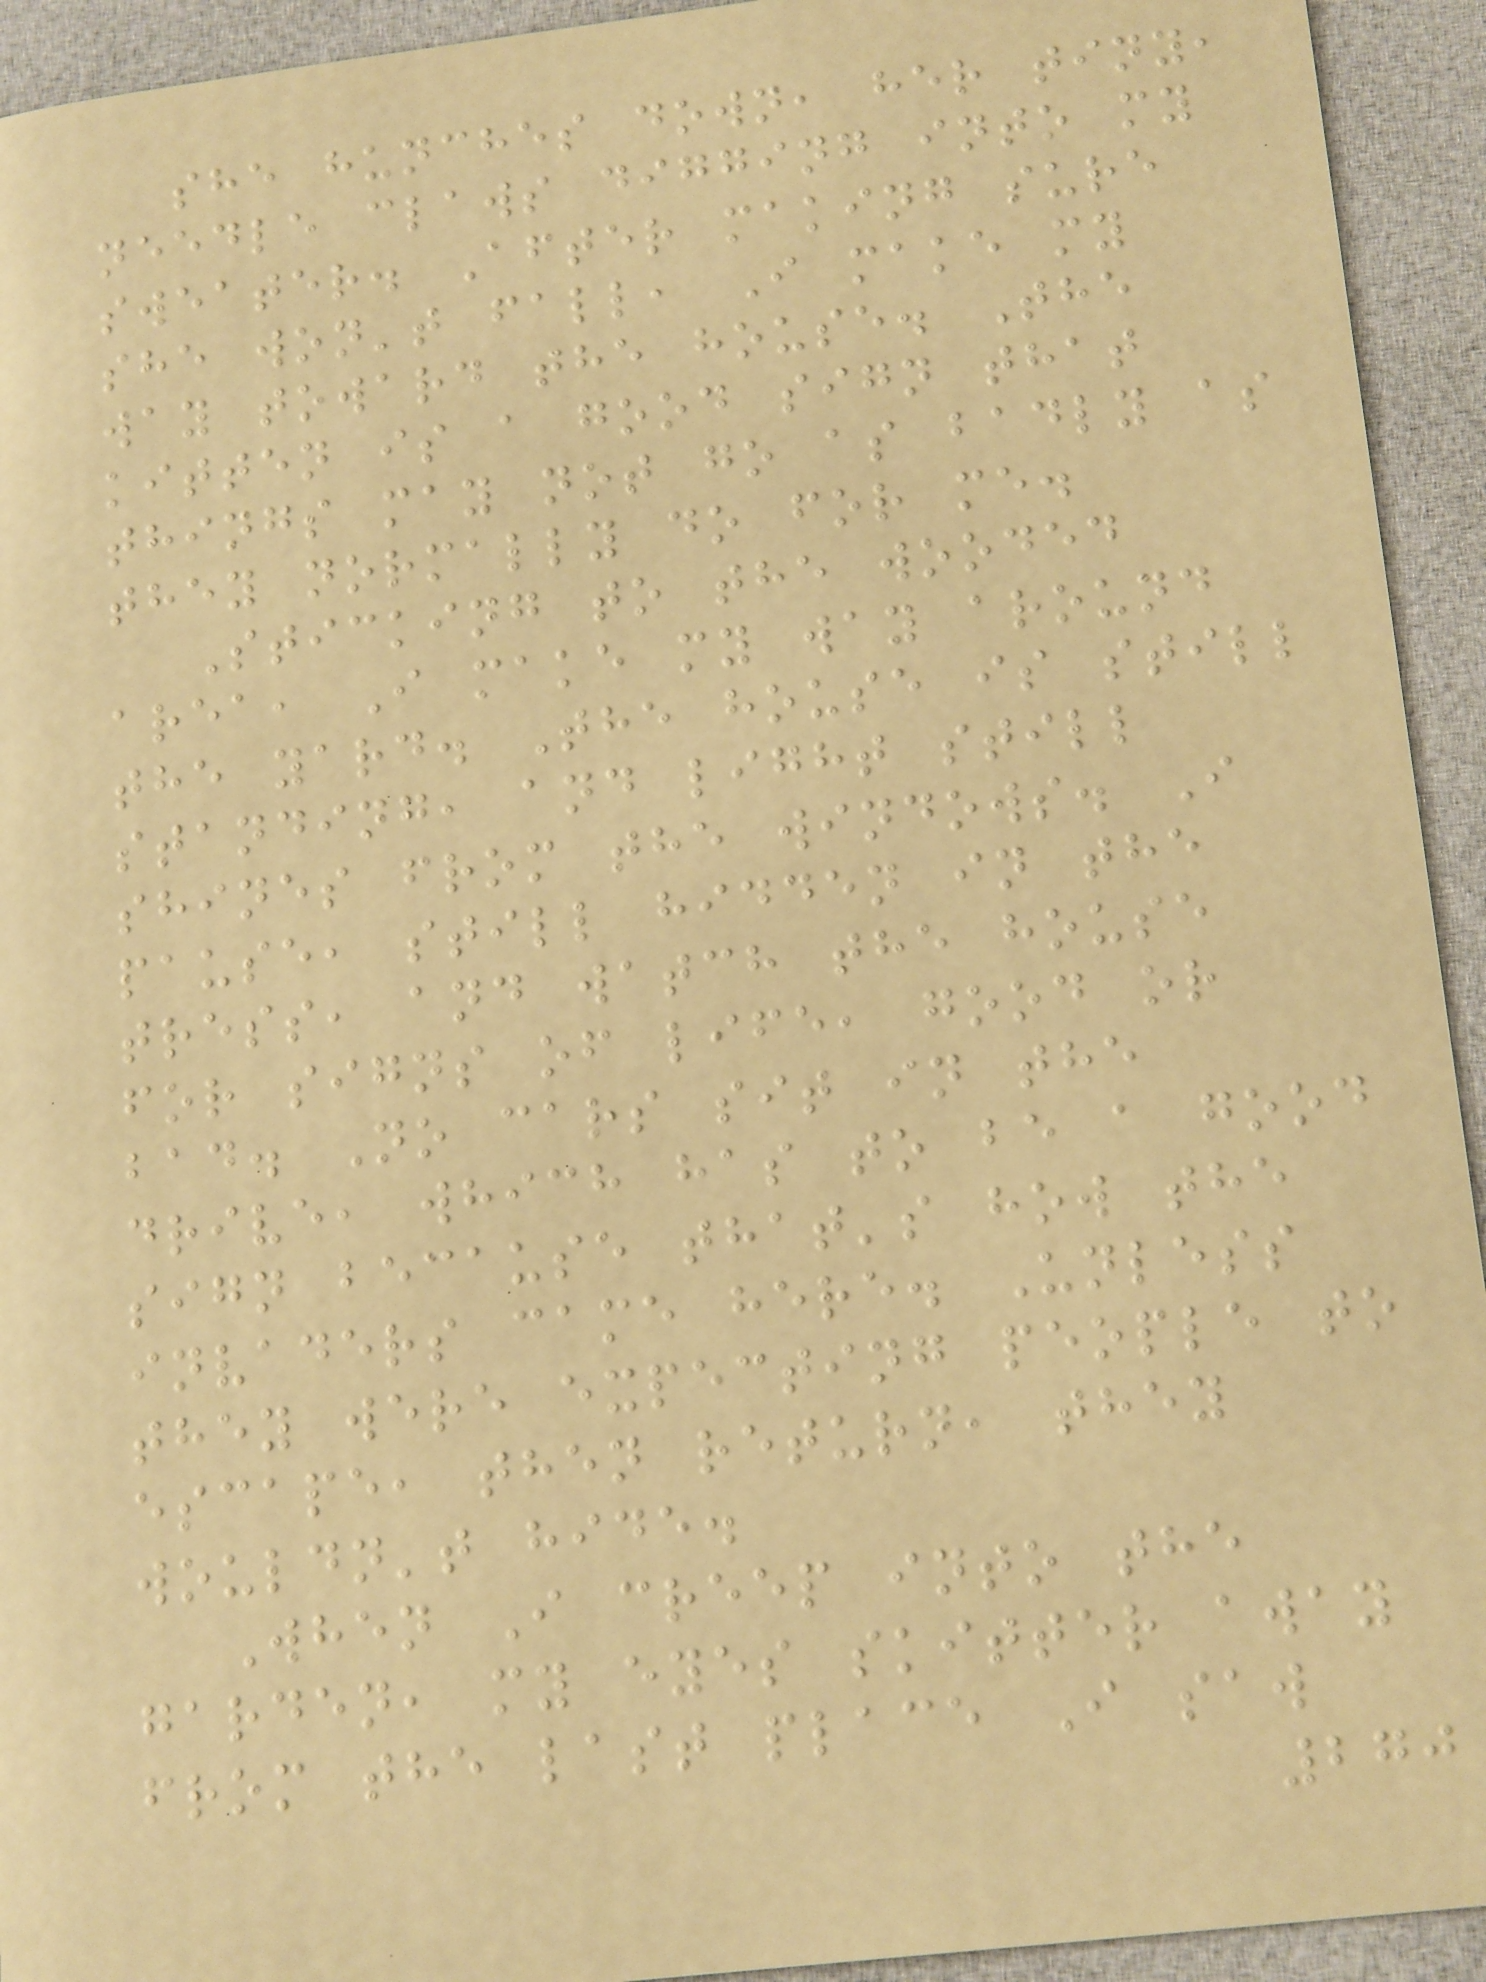she hunches down, her tiny,
needle claws digging into my
sweater. After making sure
she won't fall, I make my
way toward the house. The
kitten is a good sign that
things may not go as badly as
they normally do for me.
Sticking to the wooded
area, I make my way around
the yard. The house is still
standing, and light still
shines from the windows. I
pause, still hidden in the
tress, and watch the house
for signs of life, good or
bad. No cars sit in the
drive, which has to be a good
sign because that's how the
invaders came here. Unless
they were expecting people to
escape, then return, they
wouldn't hide.
When I creep into the
garden, my eyes skitter away
from the last place I saw
270
